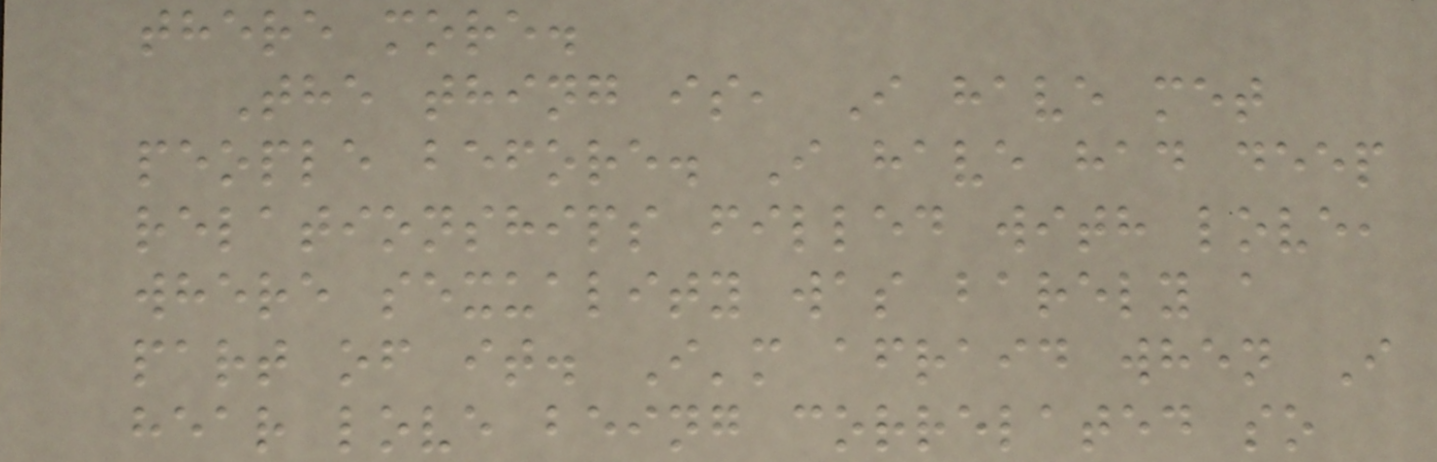there more.
The thing is, I have met
people before. I have had deep
relationships filled with love,
where sexuality was barely a
part of it. I'm afraid when I
hear love being correlated so
